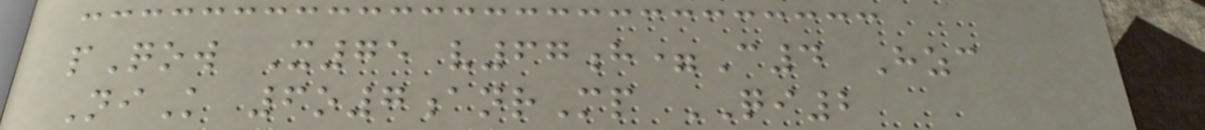pQow X75 v67h=C4 Hzc
NiK 6o7anrMp QI2
